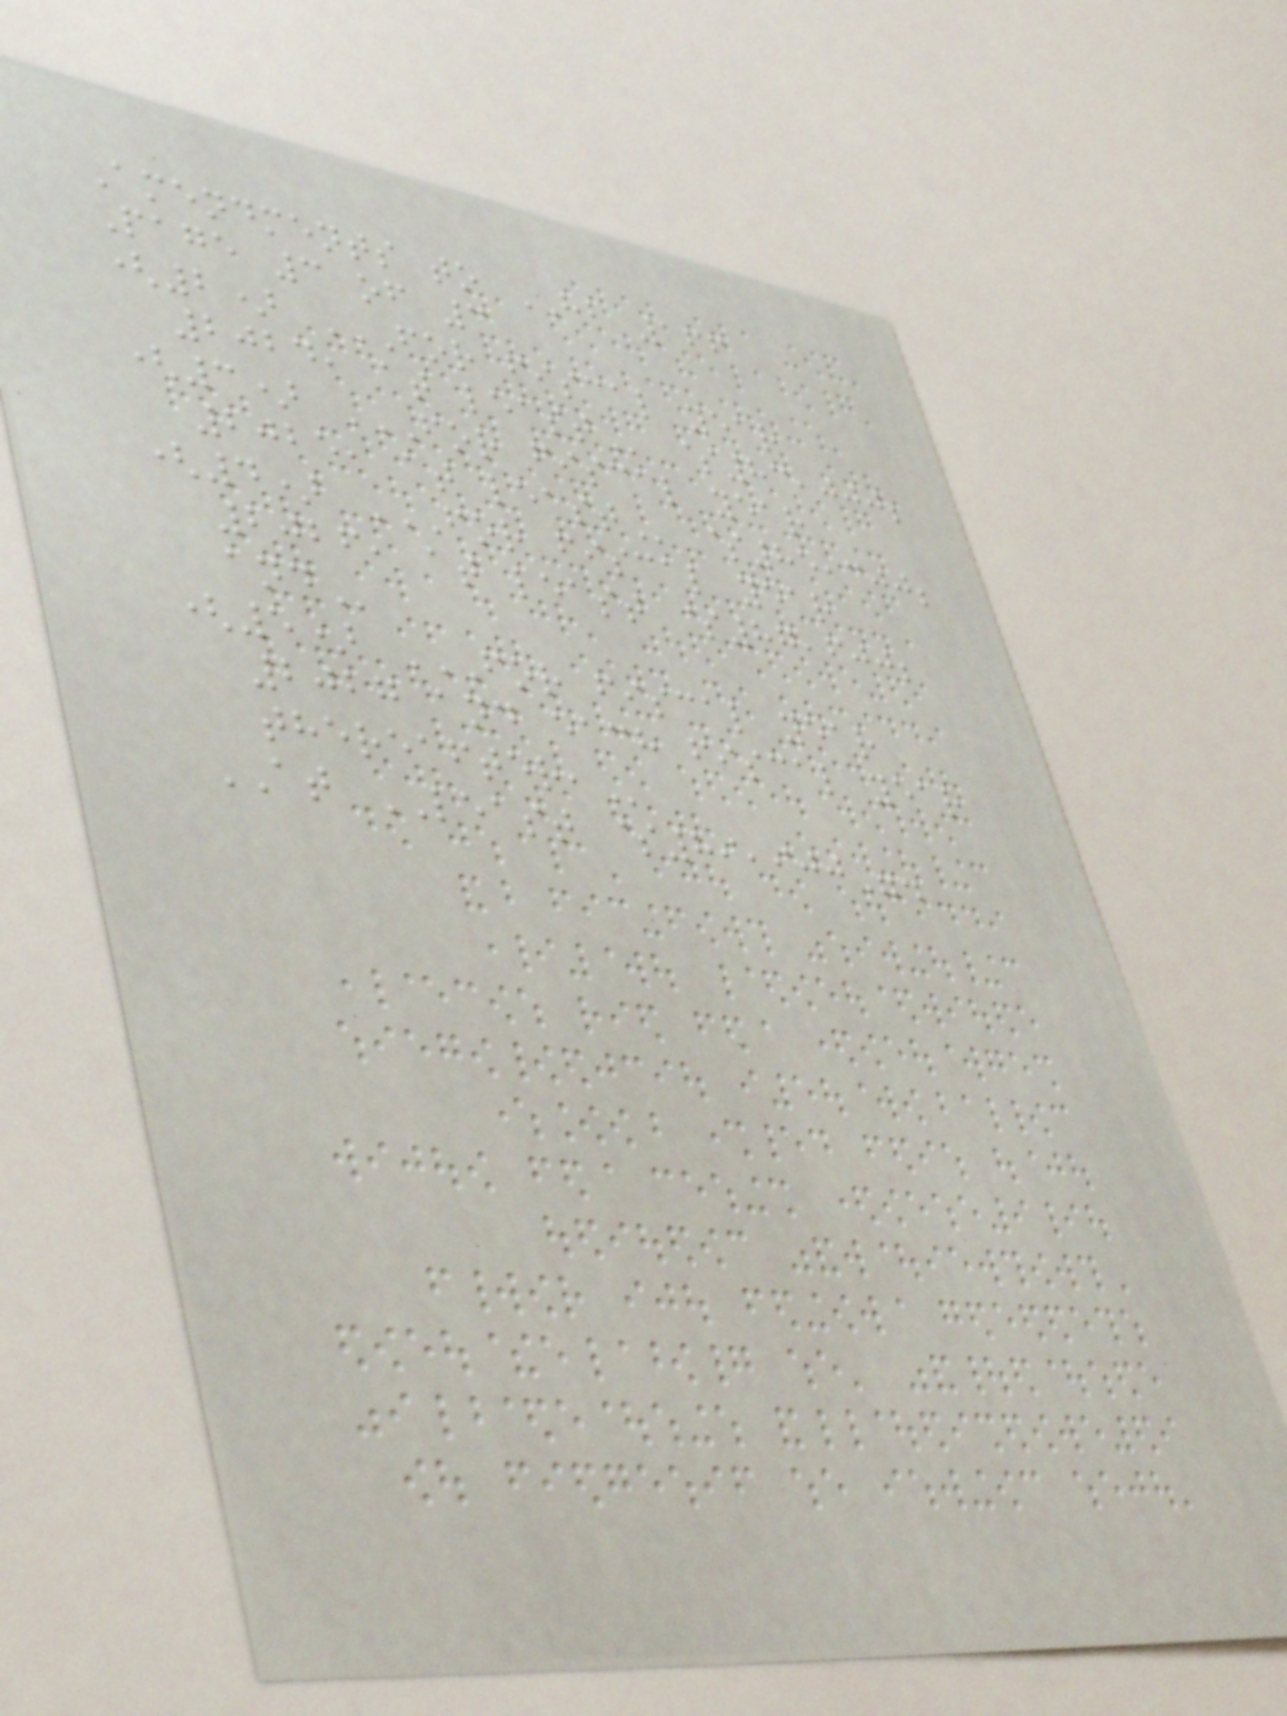Amendments to HB 166
Page 3 of 3
(2) FOR FISCAL YEAR
2024, AT LEAST $83,000;
(3) FOR FISCAL YEAR
2025, AT LEAST $85,300;
(4) FOR FISCAL YEAR
2026, AT LEAST $87,600;
AND
(5) FOR FISCAL YEAR
2027 AND EACH FISCAL YEAR
THEREAFTER,
AT LEAST $89,900".
